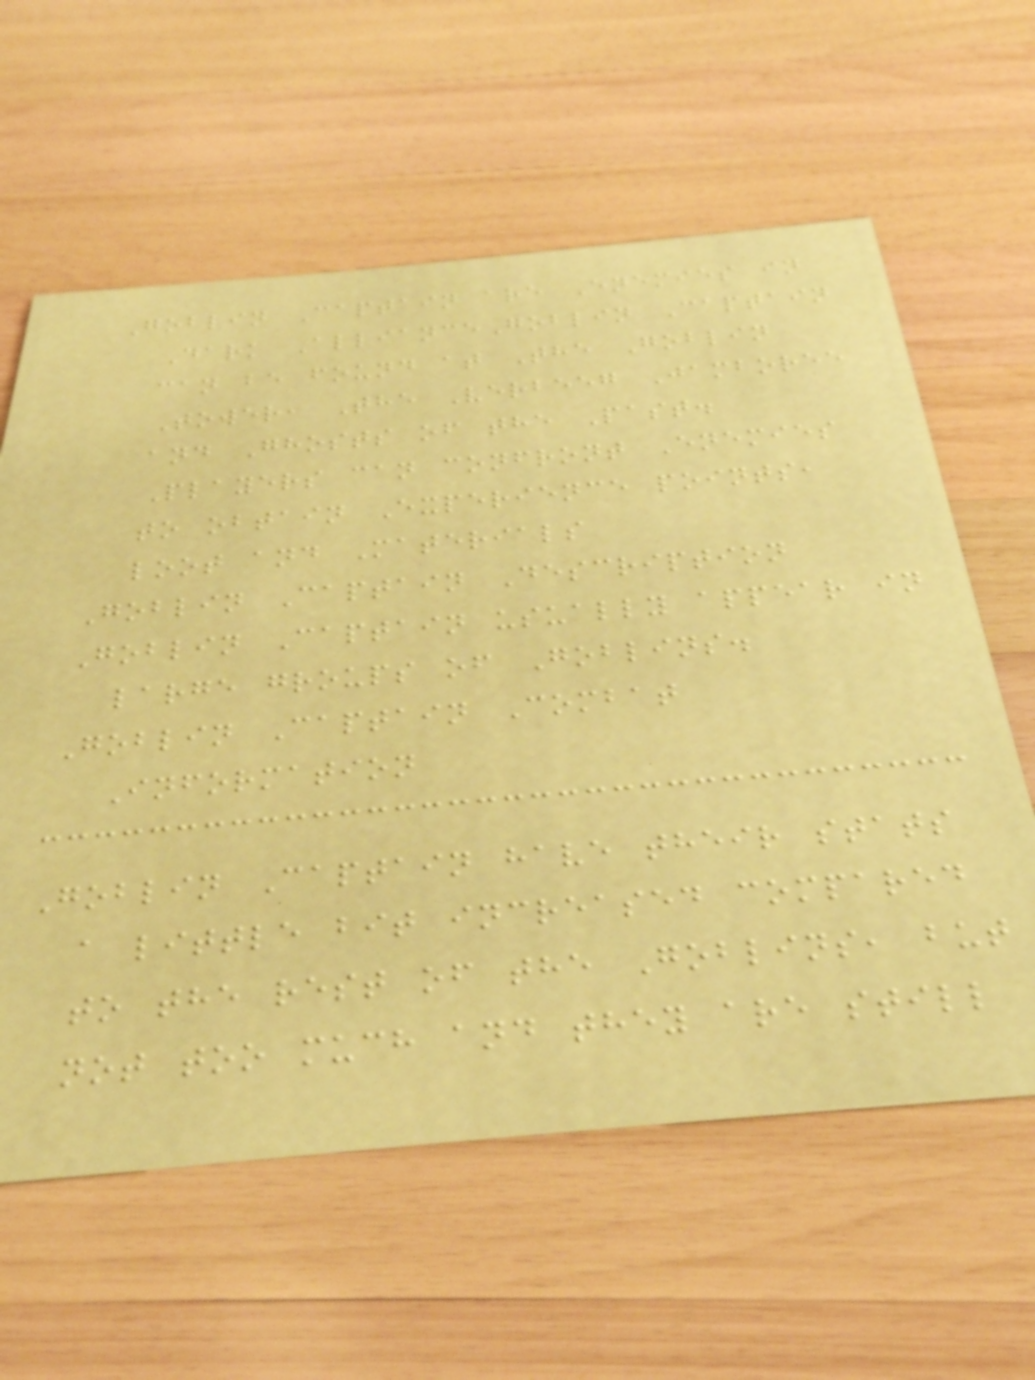Goblin Captain are Enemies in
Dark AllianceGoblin Captain
can be found at The Goblin
Tower, The Verbeeg Jamboree
and Ghosts of the Past.
Players can confront Enemies
to obtain Experience points,
loot and Materials
Goblin Captain Description
Goblin Captain usually appear in
large groups of Goblins.
Goblin Captain Combat
Information
Goblin Captain have their stats
a little bit increased compared
to the rest of the Goblins, but
not too much and they are still
